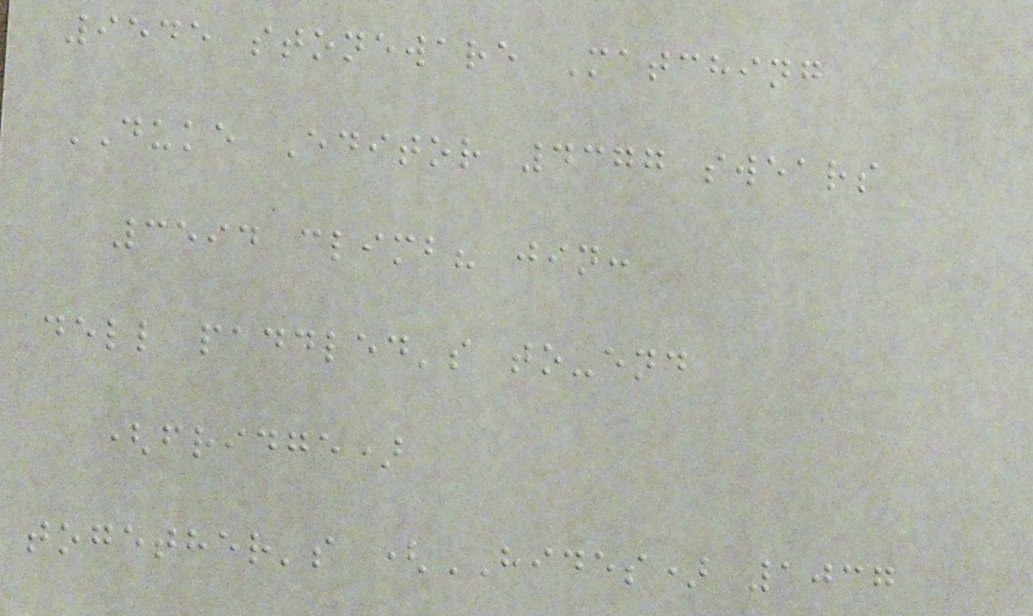9545 stoneware Matching
DUKE Editor 4377 swears
3594 climb? jin:
dell paddled's to-end
(fridge)
together's (HIDES) 1037
